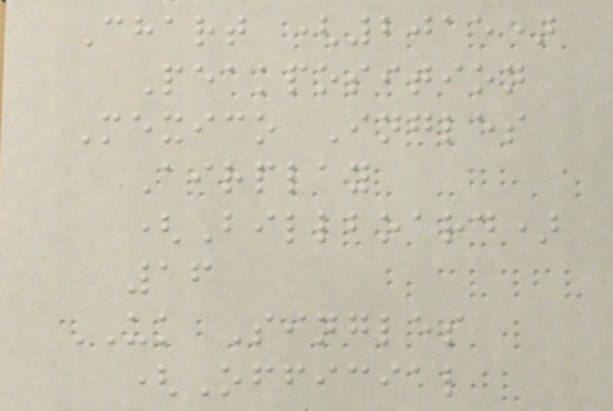Chart (2015)
Peakposition
Mexico Ingles
Airplay
(Billboard)
16
UK Singles
(Official
